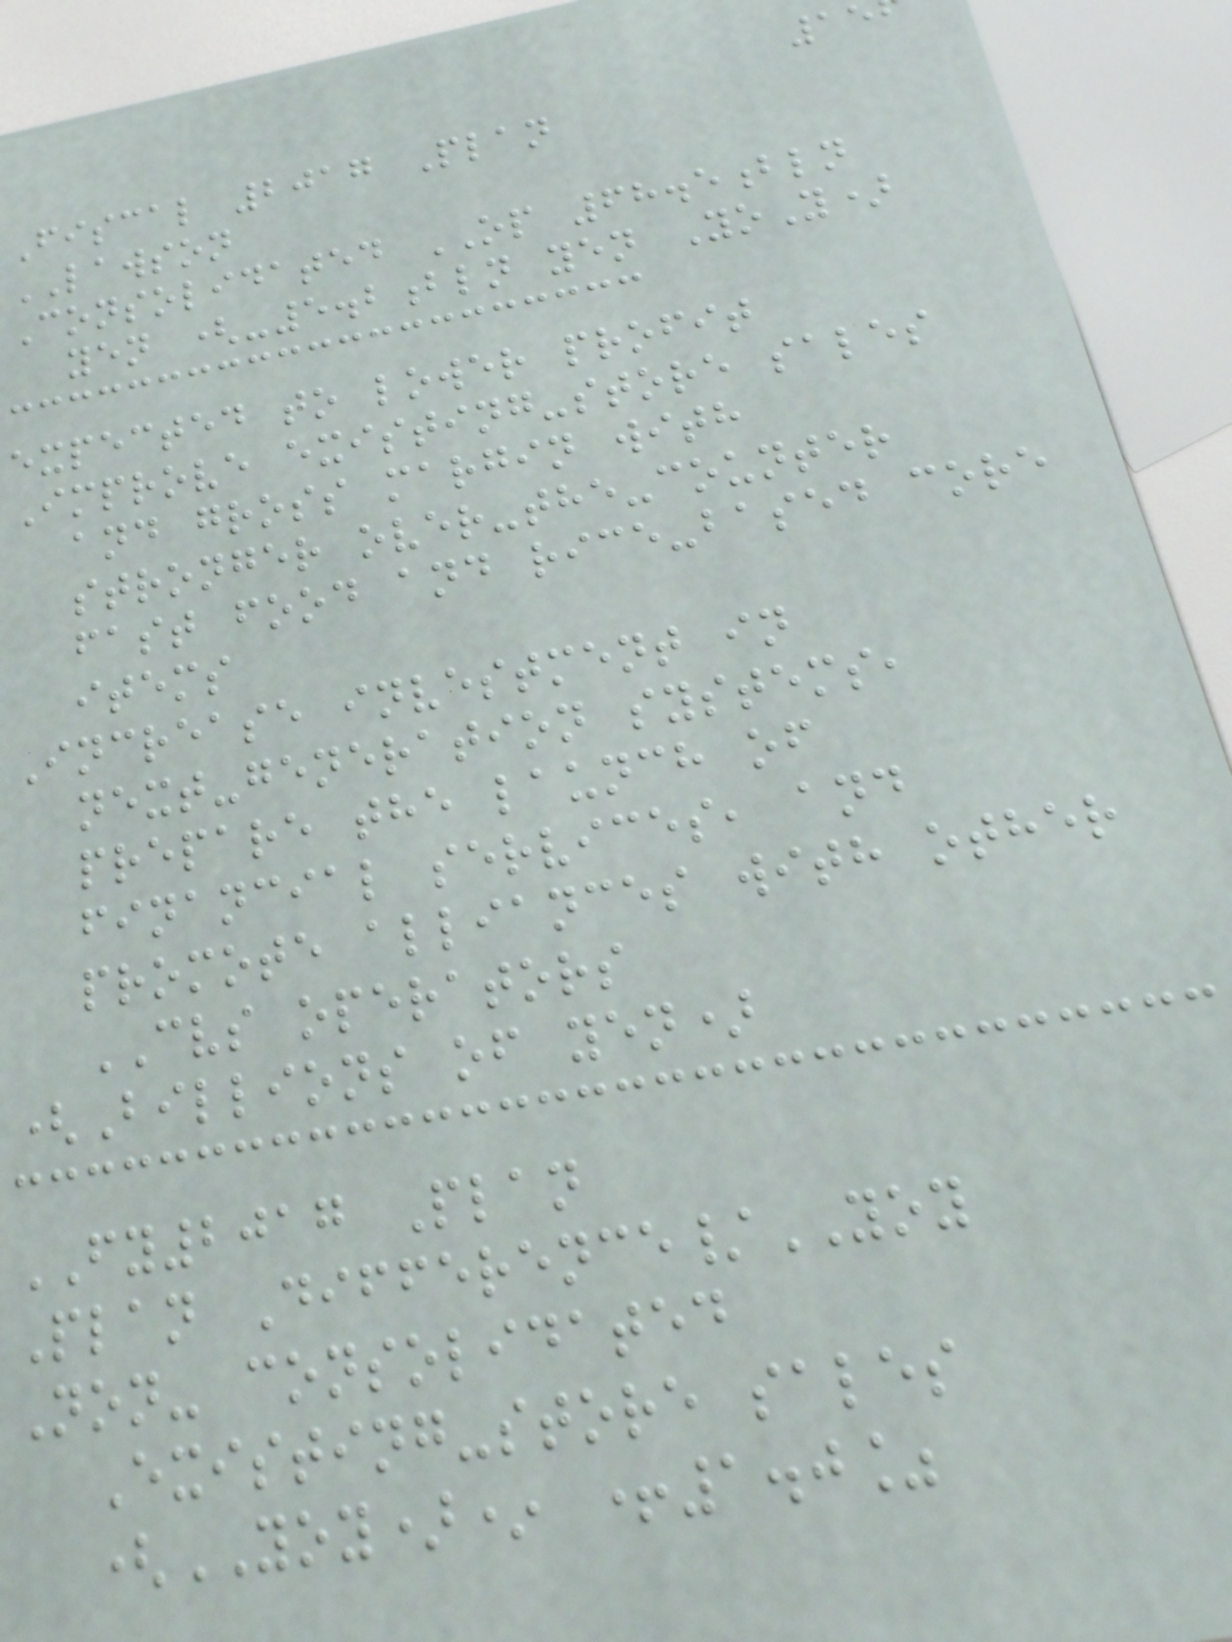Fiscal 2017 Plan
LAWSON
Consolidated OP 68.5bln
yen (-5.2bln yen YoY)
expected to lower profit
Improve existing-store sales
and gross margin with
stronger over-the-counter
fast food and rice-based core
items
Increase investment in
next-generation systems,
prepare the launch of
financial services, and
promote alliances with other
CVS operators
(Billions of yen)
FY2017 Plan
Plan Difference/YOY
Non- consolidated
Existing-store sales
(YOY)* +1.0%
